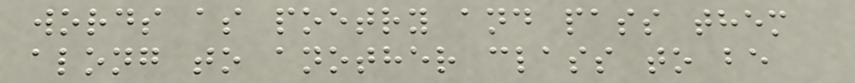words as poetry and pass them
along to another class to be
